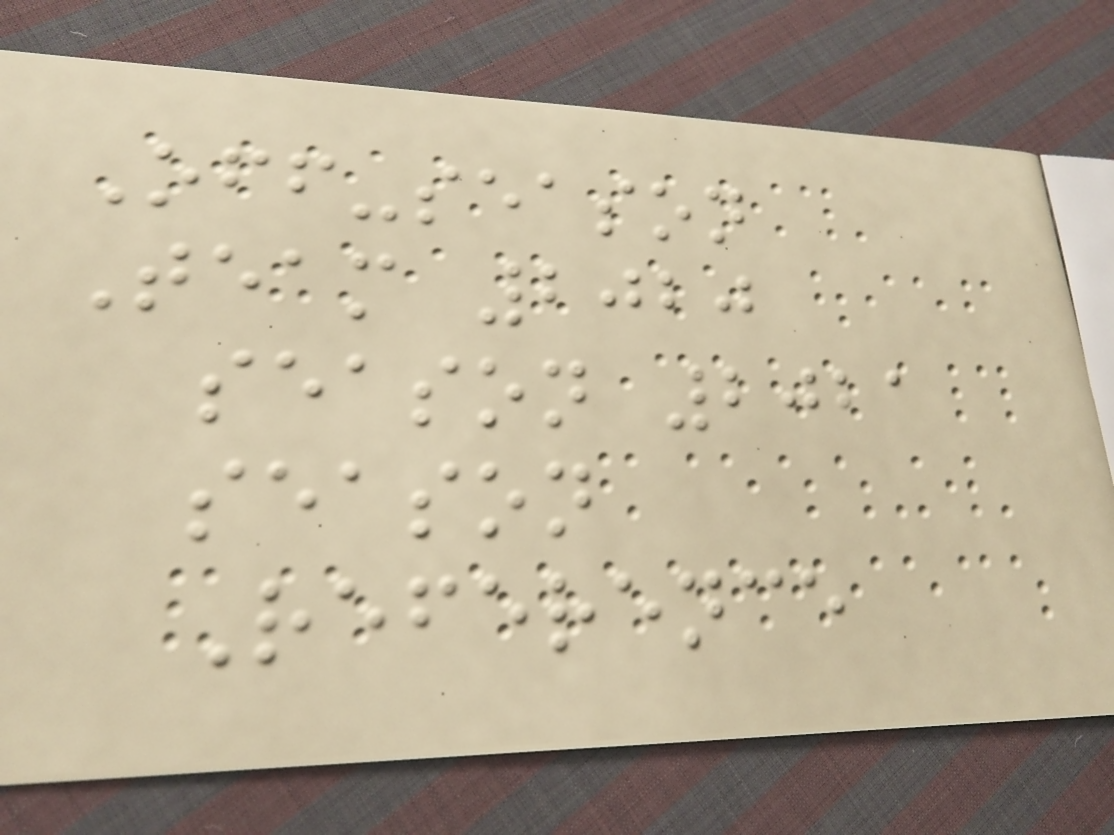Off-season
Team 2020
season 2021
season
Reference
